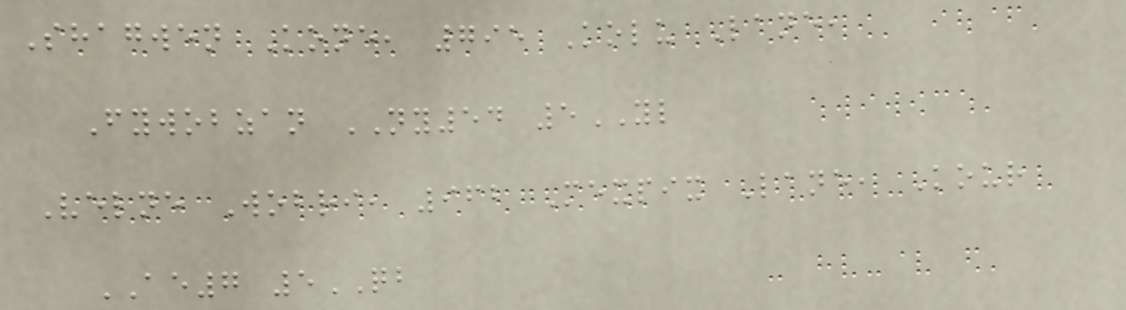Shagwen Kone, 795 Kolu Lane,
Fywobzan NY54 5YL
Velne Wobri, 962 Mexpix Lane, Kour
AE7 5QB
